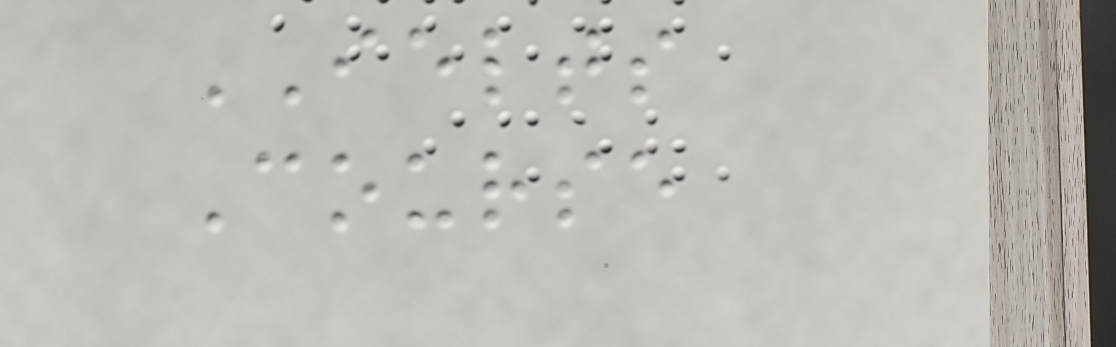IELTS
Course
